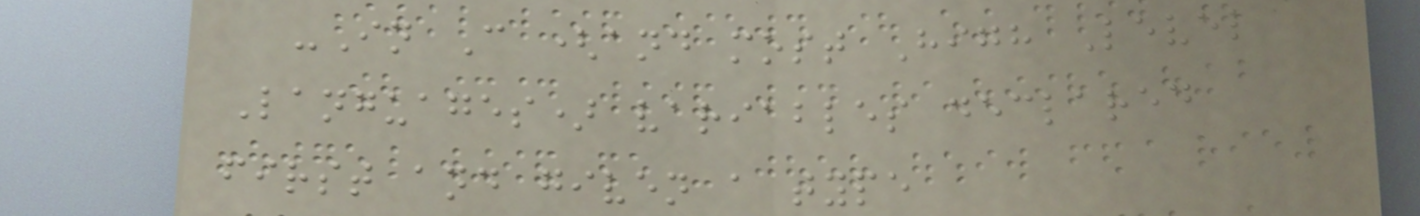-In C (and most High Level
Languages) variables declared
first and given a type
